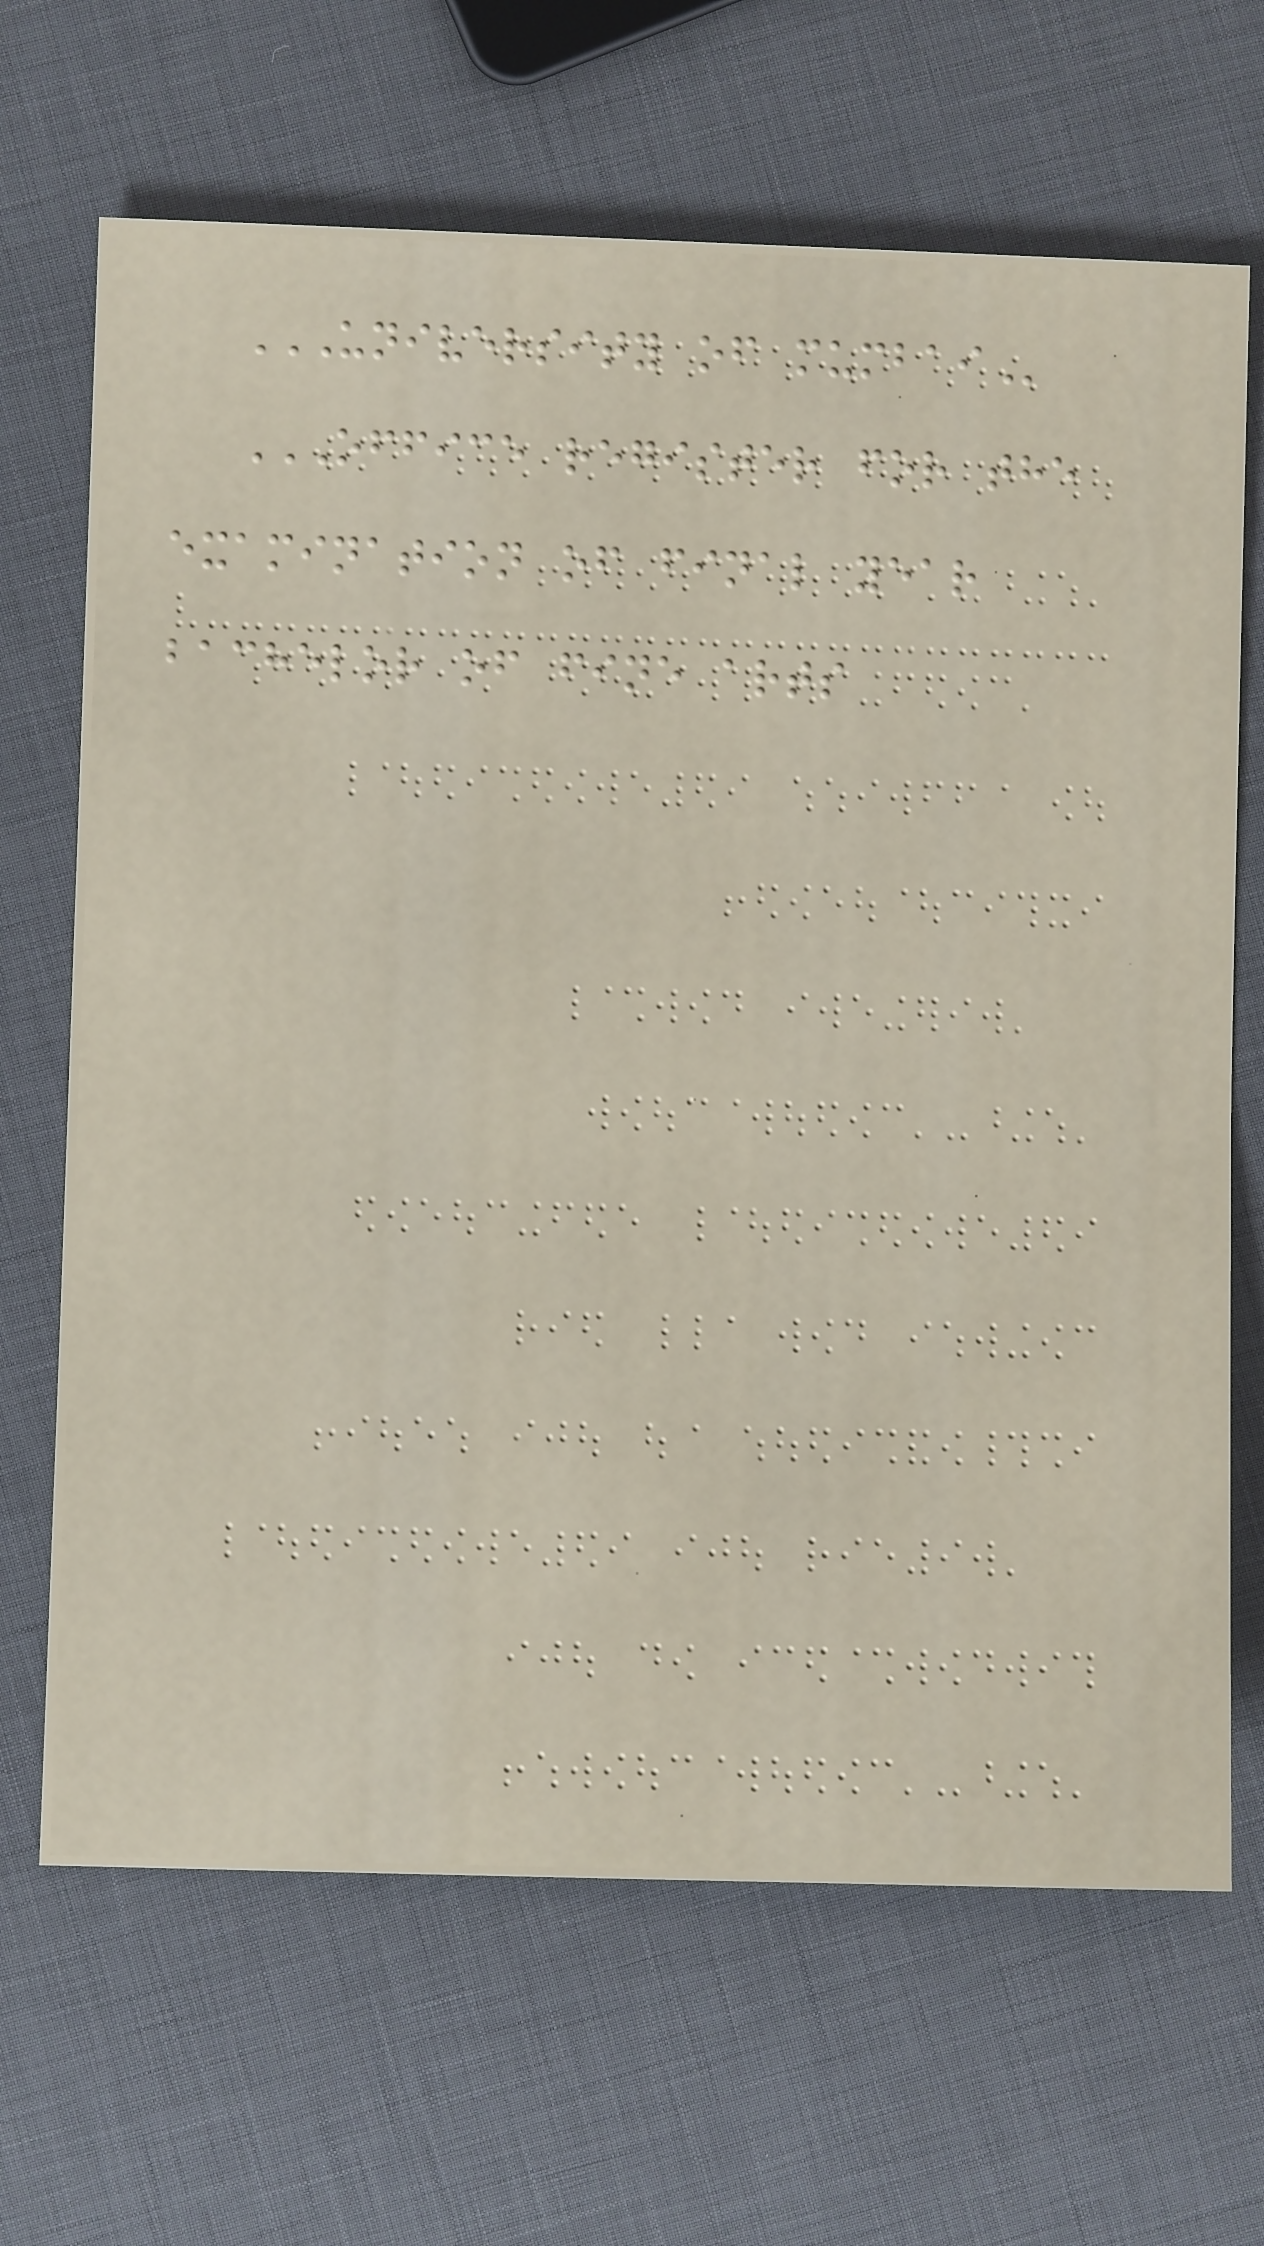UNIVERSITY OF MUMBAI
OFFICE REGISTER FOR THE
EXAMINATION OF FINAL YEAR
BACHELOR OF FINE ARTS
